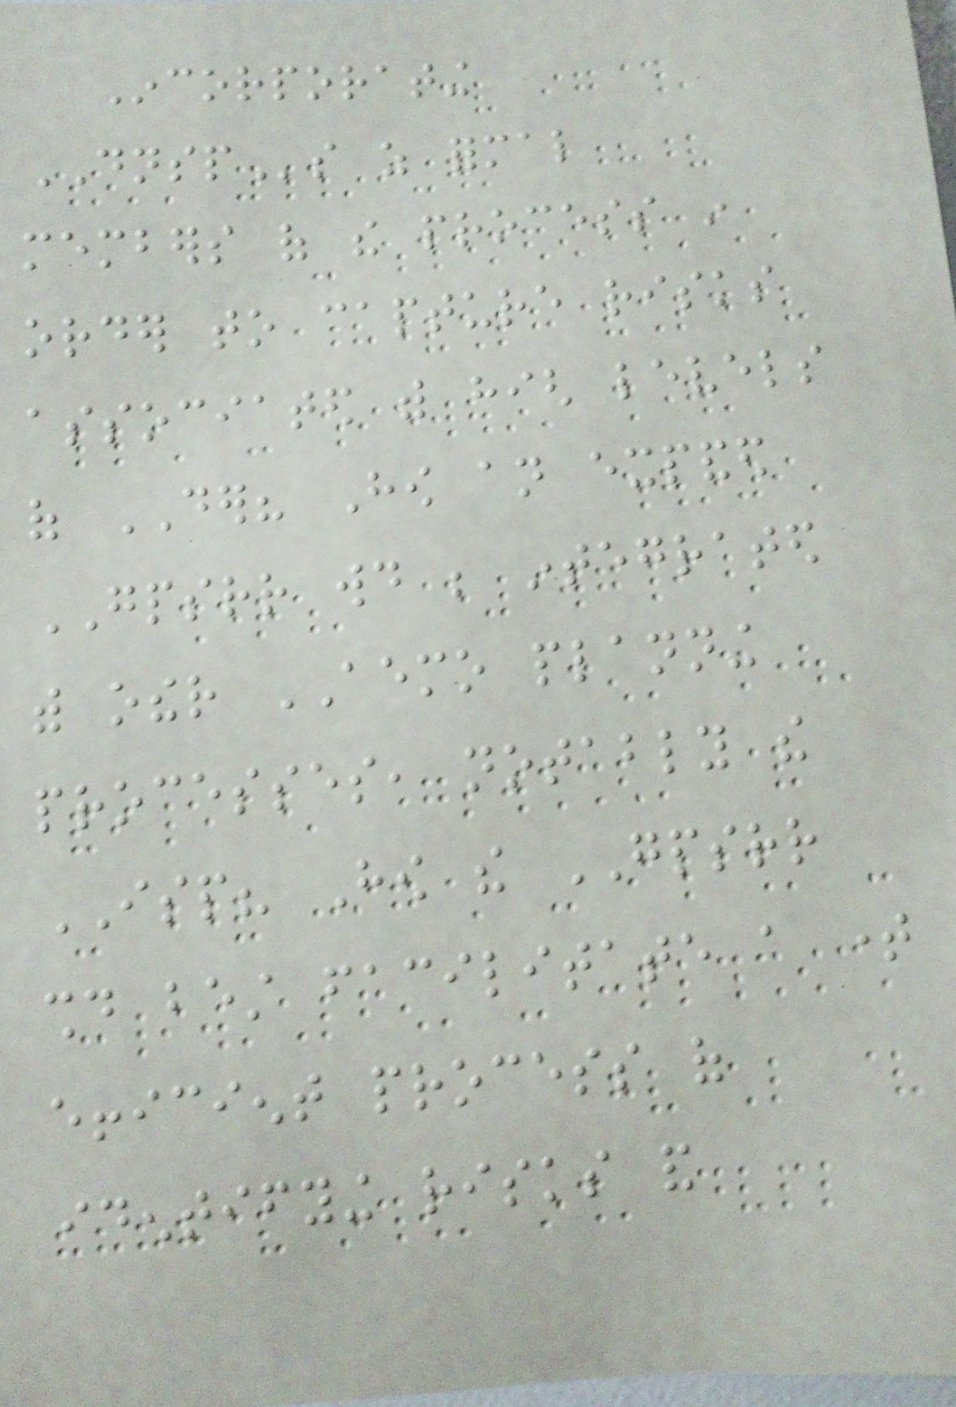Incorporating
DNSPs as formal
members of the process in
order to capture risks
associated with high levels
of DER? How an expanded
GPSRR would be integrated
with other AEMO planning
processes, notably the
ISP? How the GPSRR
should best facilitate a time
efficient process of
identifying risks and
